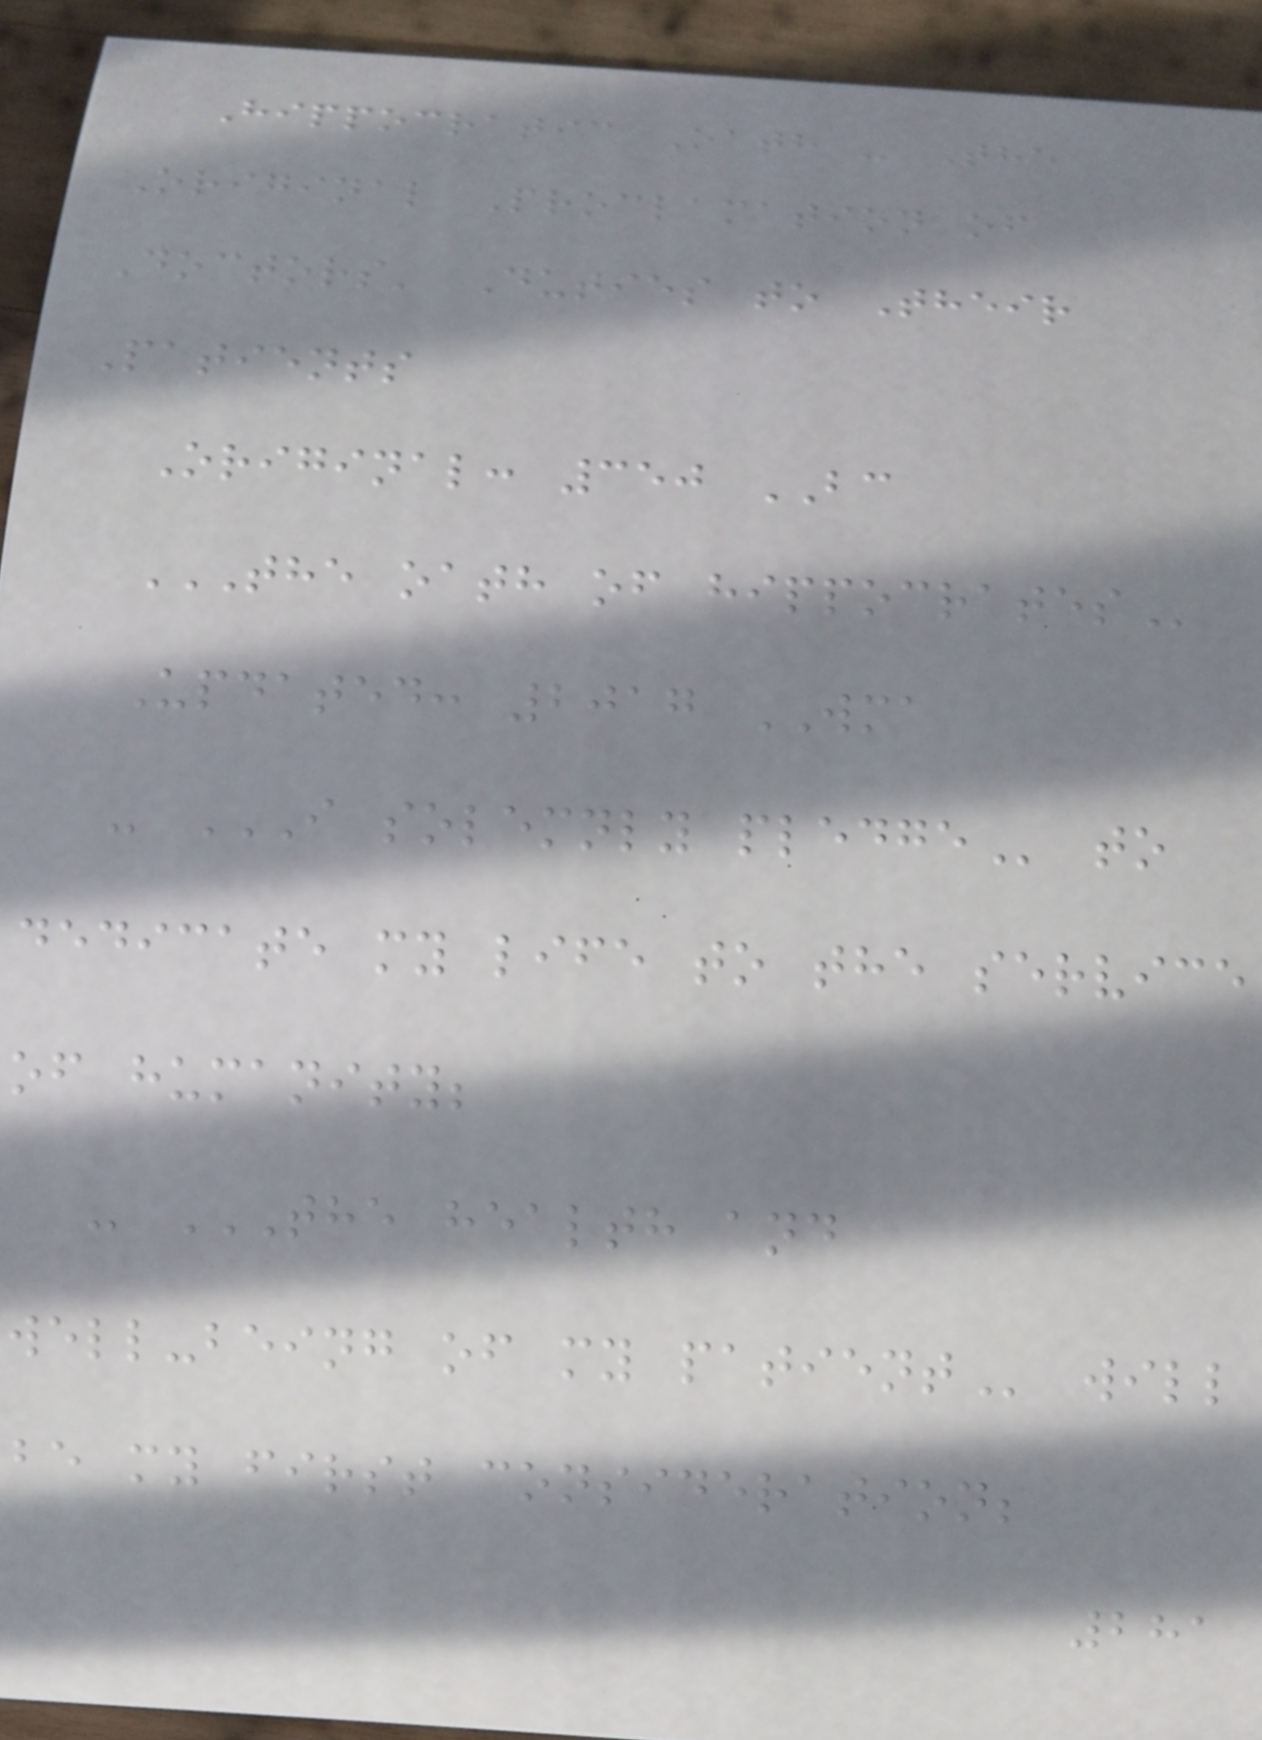Hippocratic Oath - The
Original Proclamation of
Doctors' Duties to Their
Patients
Original: 350 BC
THE OATH OF HIPPOCRATES
Updated: 2017 WMA
- I SOLEMNLY PLEDGE to
dedicate my life to the service
of humanity;
- THE HEALTH AND
WELL-BEING OF MY PATIENT will
be my first consideration;
281
